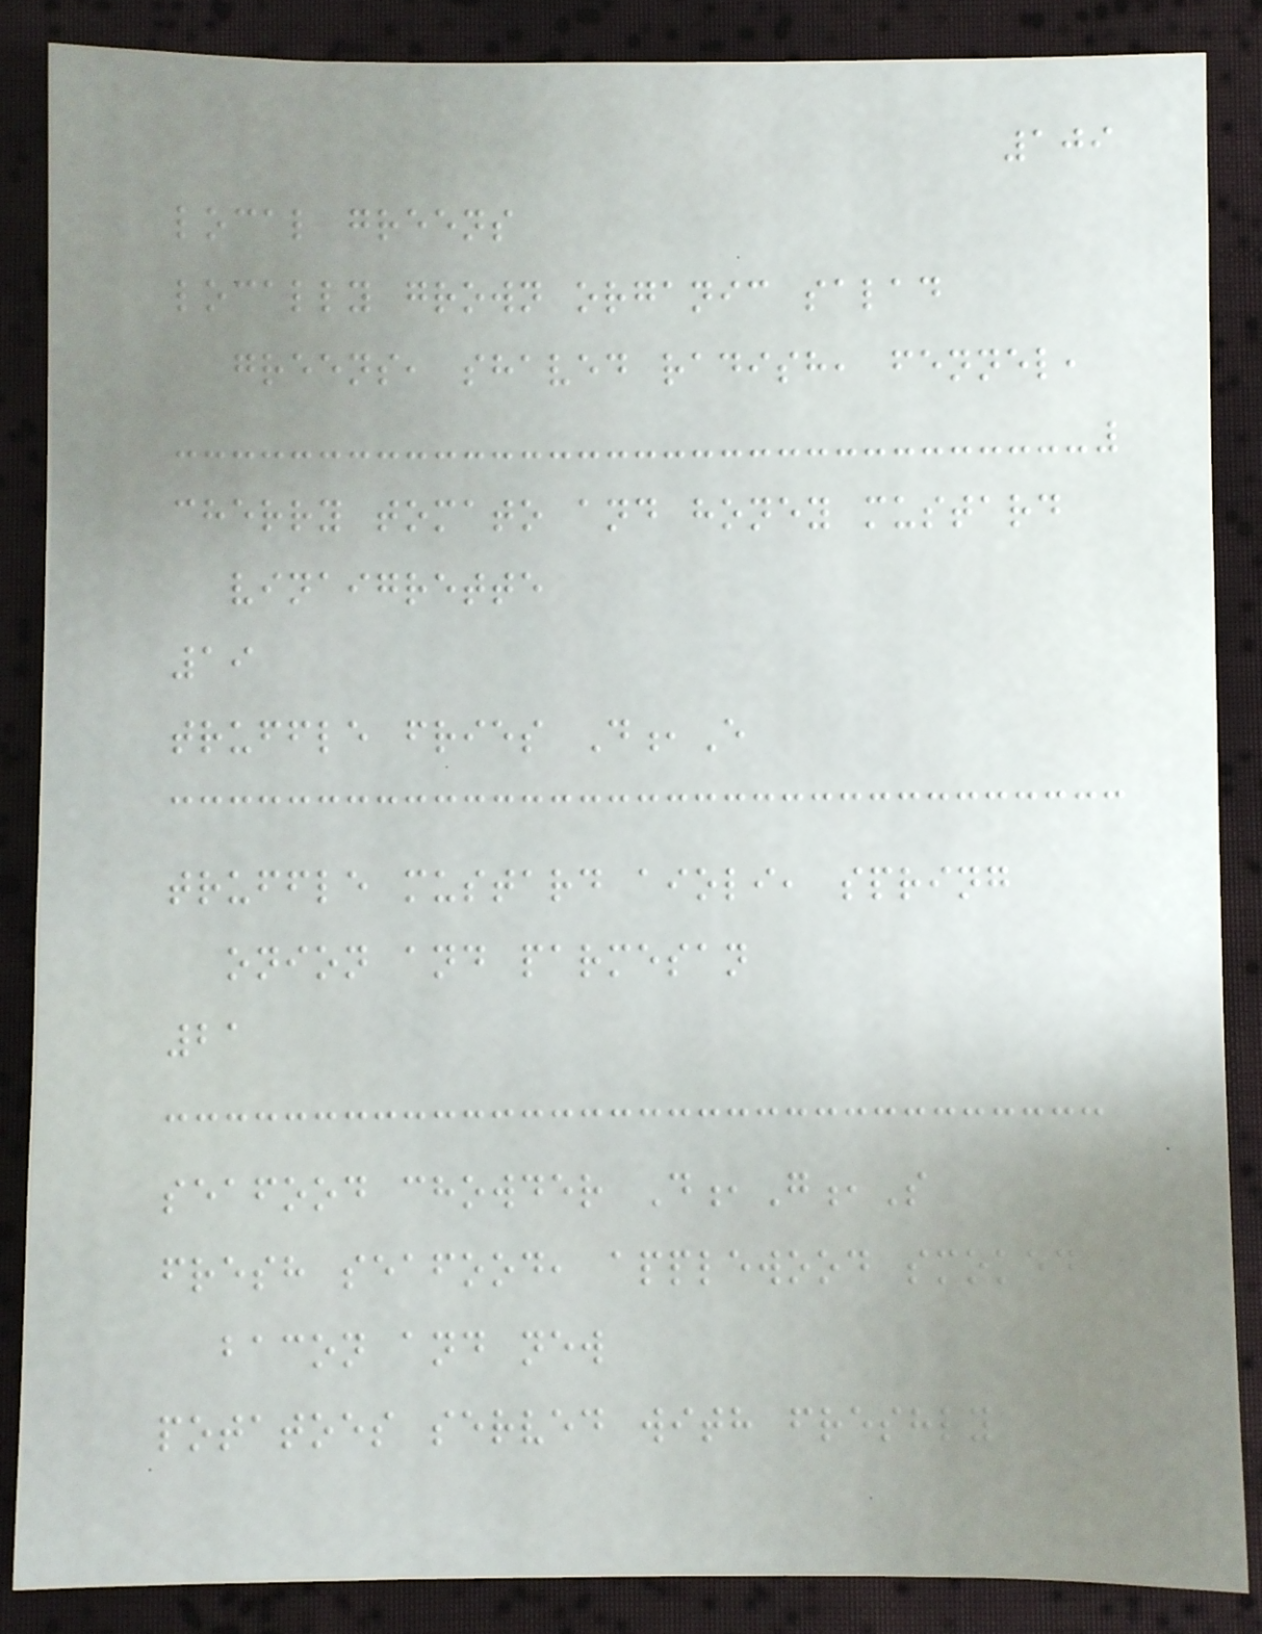109
local greens
locally grown organic salad
greens, shaved radish, fennel,
cherry tomato and honey mustard
vinaigrette
19
truffle fries D,E
truffle mustard aioli, spring
onion and parmesan
21
seafood chowder D,G,S
fresh seafood, applewood smoked
bacon and new
potatoes served with freshly
